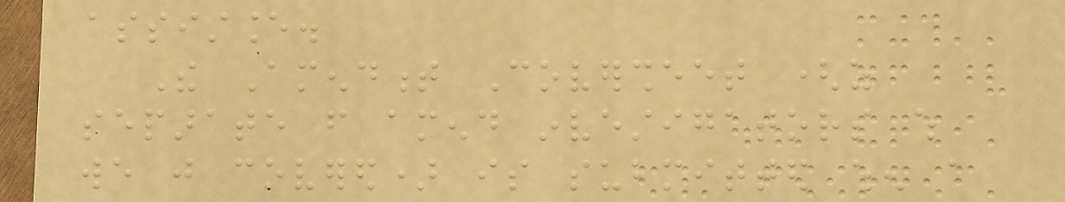assistance.
The Amendment Coversheet (as
separate from amend investigators which
we just covered) is submitted when a
